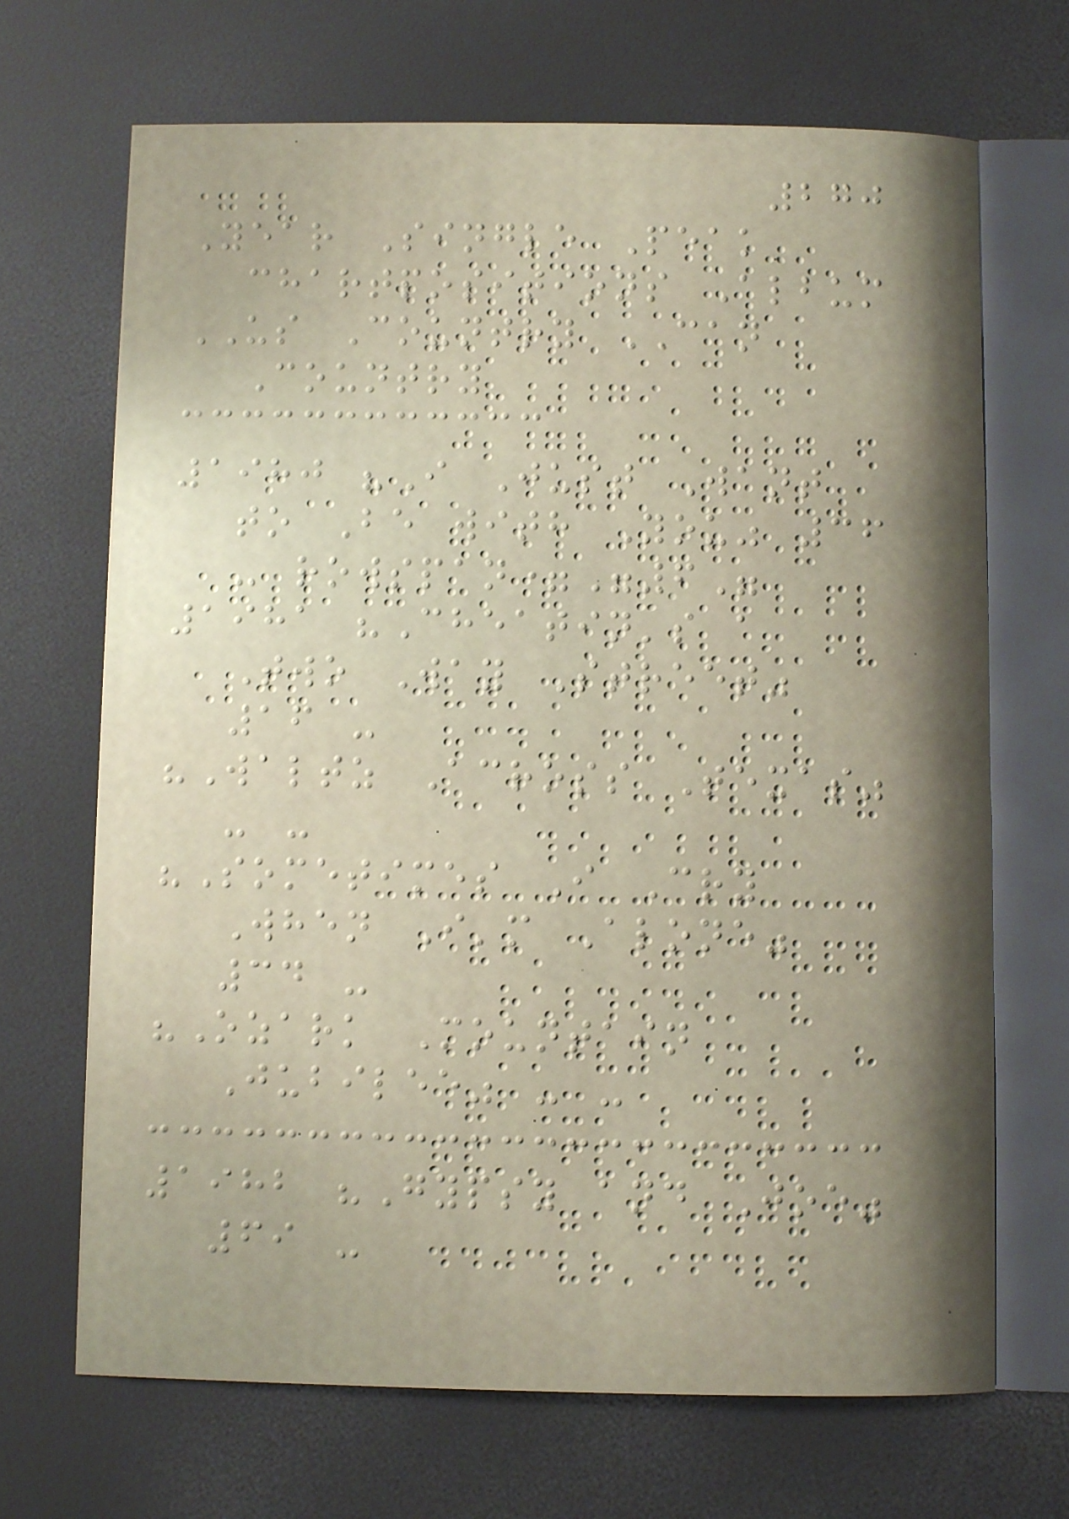270
Year Single Peak
chartpositions Album
US Country CAN
Country
1980 "I Just Want
to Be with You" 36
- rowspan="6"
1981 "Cheatin's a
Two Way Street"
16 -
"Waltz Across Texas"
- -
"Sometimes I Cry
When I'm Alone"
34 -
"Ozark Mountain
Jubilee" - -
1982 "Gypsy and Joe"
69 -
